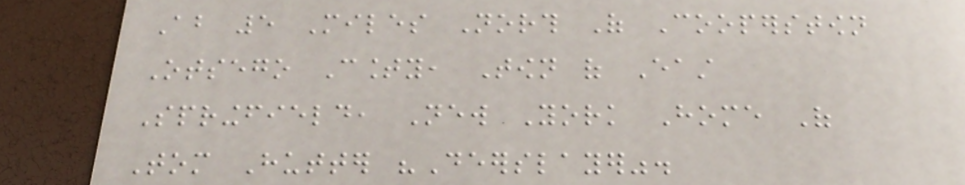About 5 Miles North Of Cooperstown
Otsego County, Town of East
Springfield, New York Home Of
Tom Hutter "Deerslayer".
